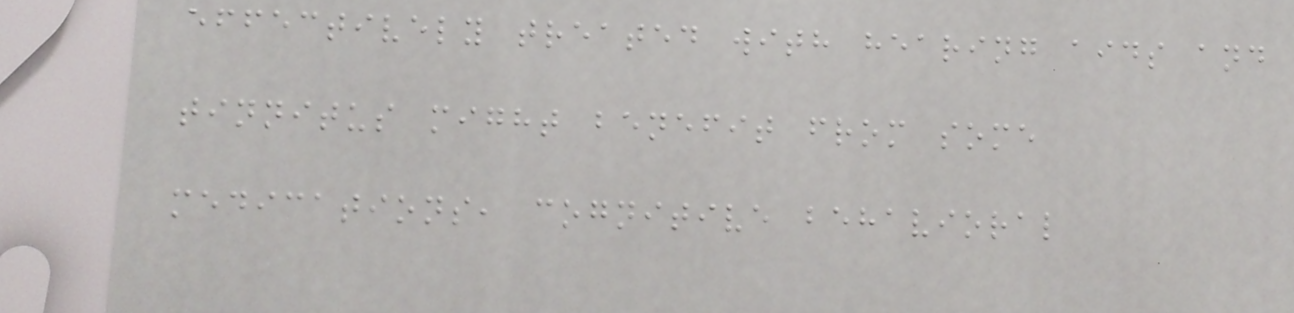effectively treated with hearing aids and
tinnitus might benefit from some
medications, cognitive behavioral
